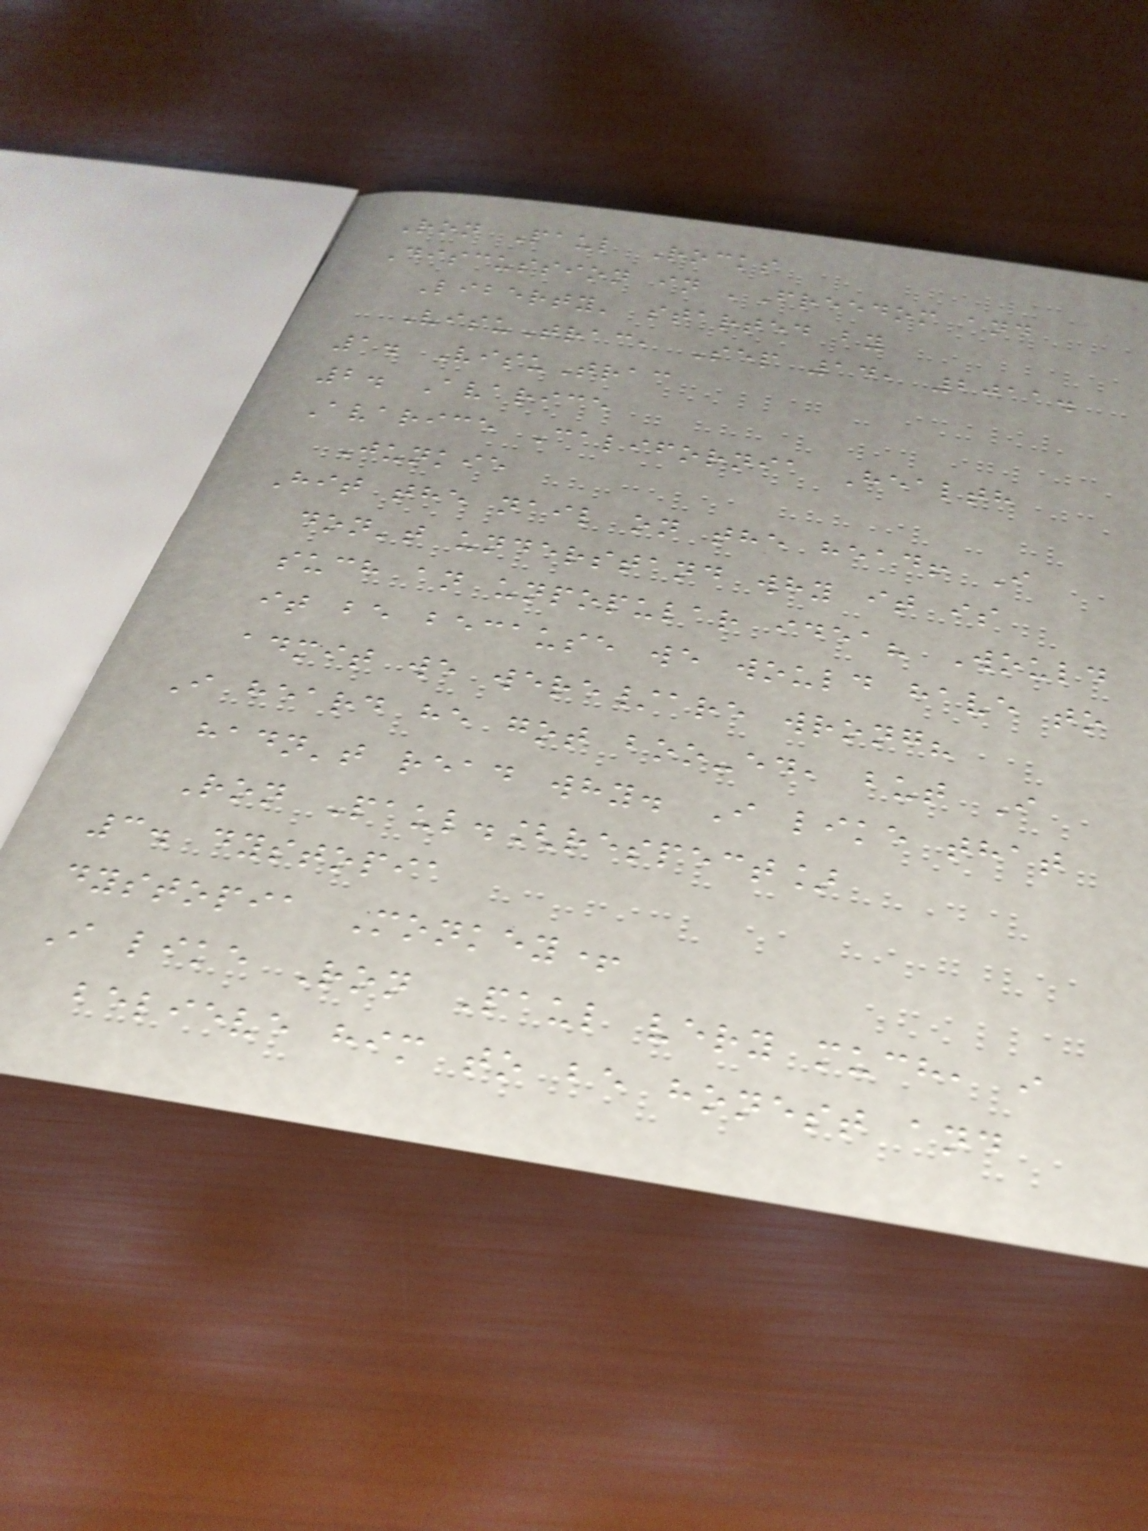Ron Paul Rocks
Discussion in 'Freedom and
Liberty' started by
VisuTrac, Sep 14, 2011.
1. VisuTrac
2. Avarice
Avarice California Health
Junkie
Hit the nail on the head! I
don't understand why it is
such an unpopular idea? Would
it be because we would have to
admit we were/are wrong?
I heard he got boo-ed, but I
hadn't read why. I like that
Ron Paul.[respect]
3. dystopia
dystopia Monkey+
I like Ron Paul very much, i
believe him to be honest and
